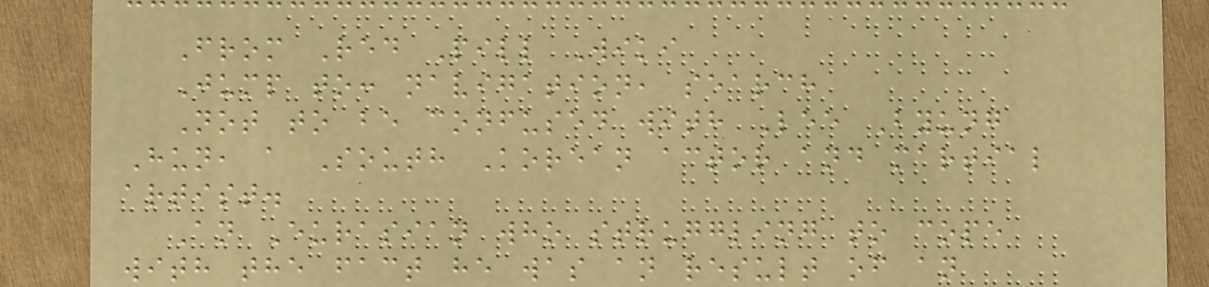From Red Pill Wiki
Jump to: navigation, search
Not to be confused with Lee Byung
Hun, a South Korean actor and martial
artist.
An Eurasian who struggling to cope
with the fact he was an result of an
